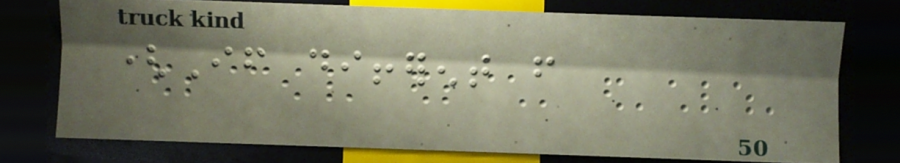(If different from
